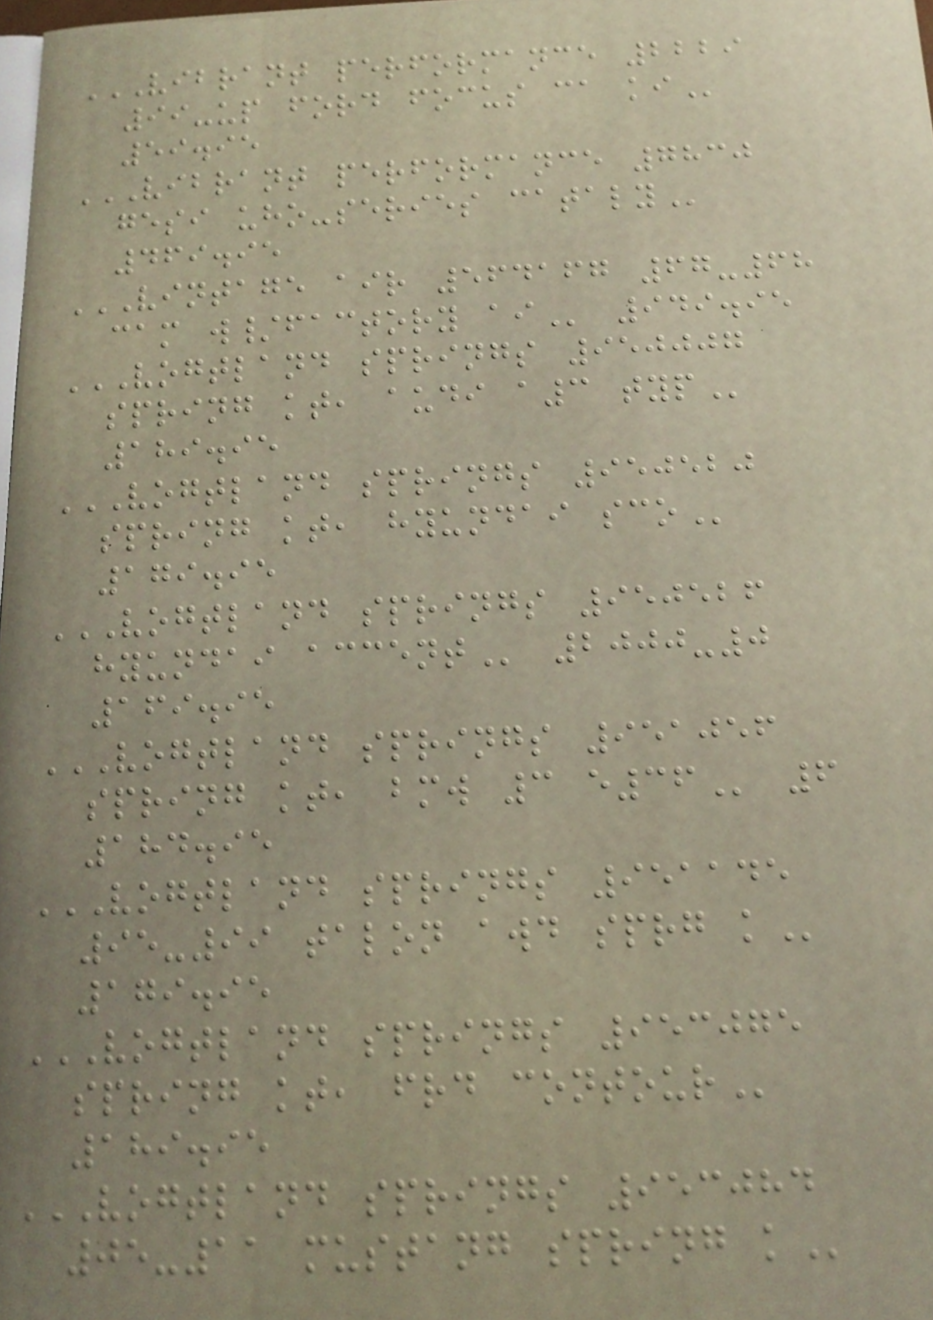VIBRANT PERFORMANCE 2229
99-UP FORD FOCUS CA KI
59.95
VIBRANT PERFORMANCE 7830
GESI UHO-SERIES CATALY
469.95
VINTAGE AIR 564167 67-68
CAM W/FACTORY AI 949.95
VOGTLAND SPRINGS 950007
SPRING KT, AUDI A3 TYP
189.95
VOGTLAND SPRINGS 950520
SPRING KT, HYUNDAI SCO
179.95
VOGTLAND SPRINGS 950526
HYUNDAI ACCENT 2000-0
169.95
VOGTLAND SPRINGS 951056
SPRING KT, BMW 3 E36 6
184.95
VOGTLAND SPRINGS 951145
95-99 TALON AWD SPRG K
179.95
VOGTLAND SPRINGS 953075
SPRING KT, FRD CONTOUR
189.95
VOGTLAND SPRINGS 953084
05-11 MUSTANG SPRING K
